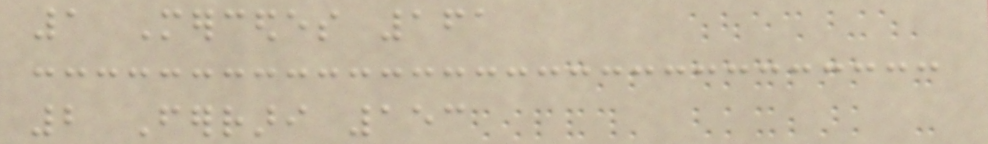1 Mercedes 161
2 Ferrari 153
